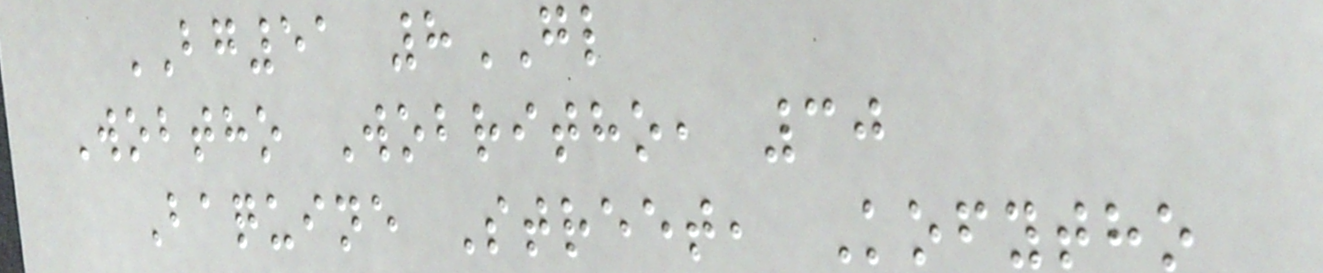BG51 8GL
Wobtho Wobritho, 30
Baquine Street, Kofytho
